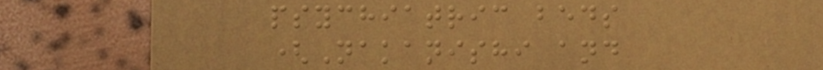psychiatric beds
(Nakanishi and
